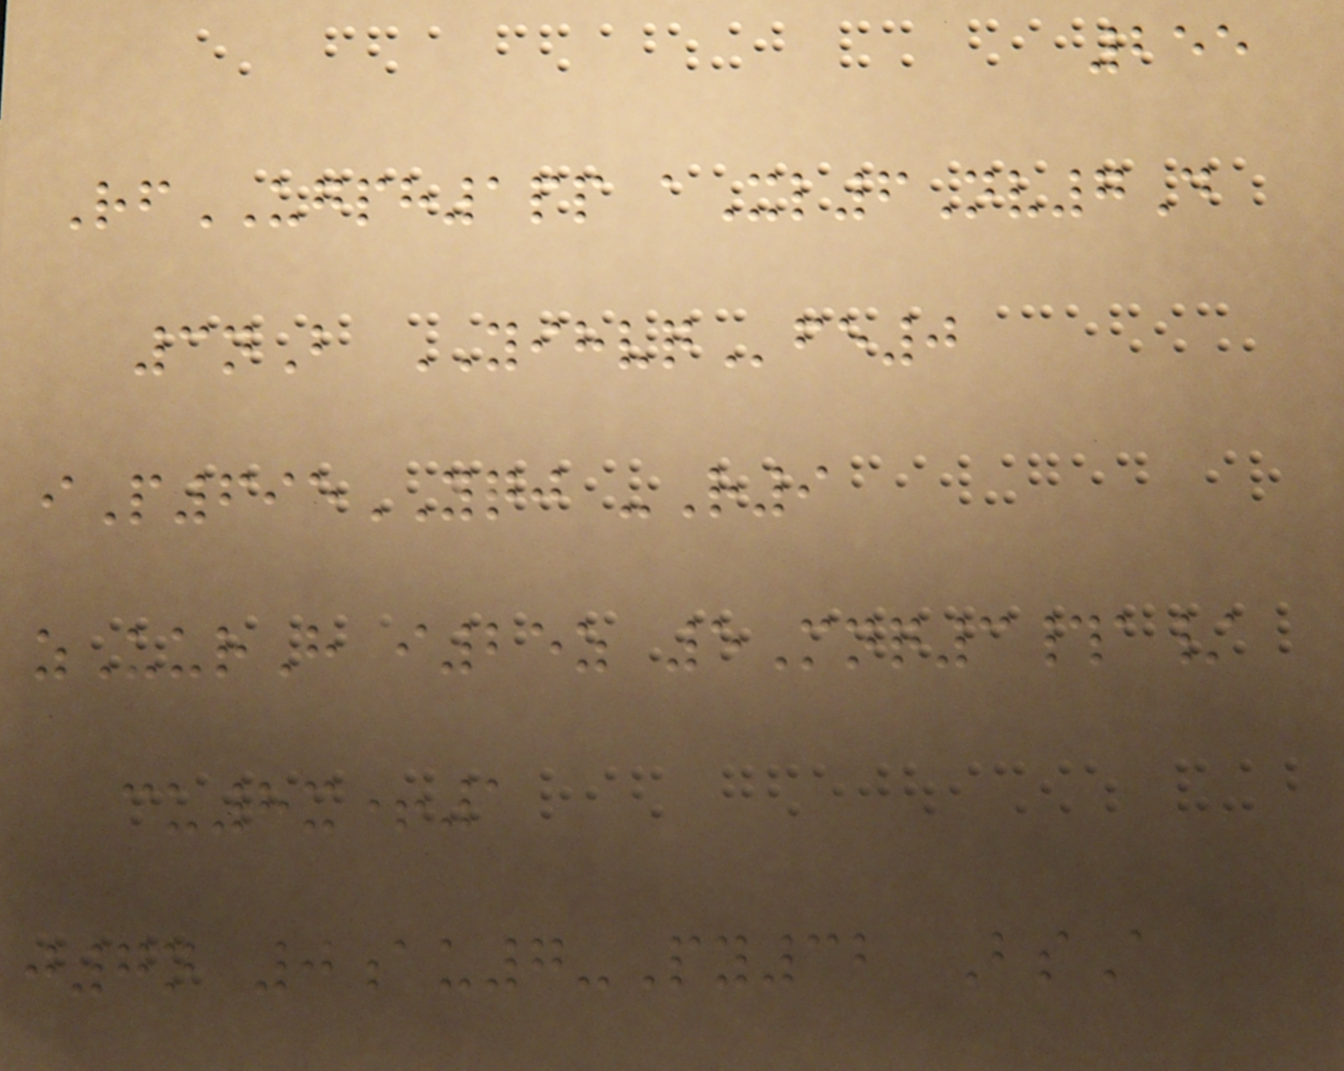255
RfUGPH1pp aXl6Nv7D
3nB YIHVQfe0
iP695YQJ -R9
zUurH i25z 5Mnq3#a/
cu8x+1
j7n 0au7-Py32 BsA
